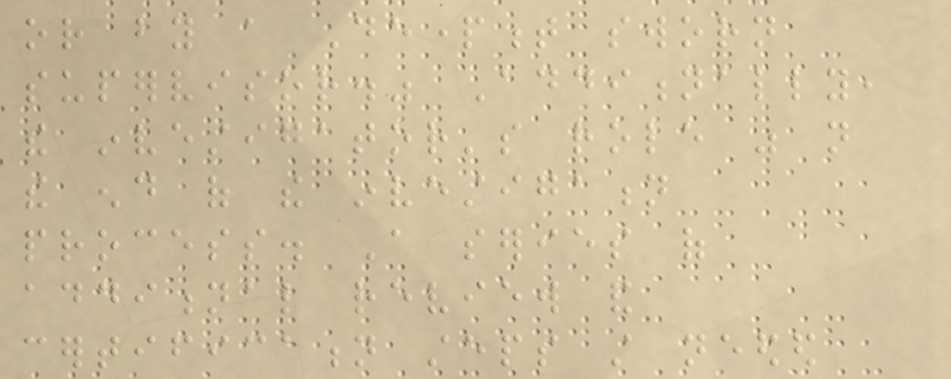or by a Department sworn
supervisor." Additionally,
the investigator's role was not
the end of the investigation
process. A series of
additional review and
certification steps still needed
